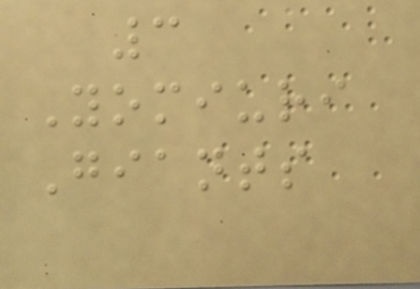3
Yomiuri
Giants
